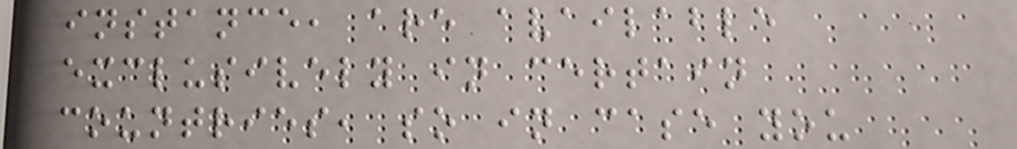instance, are available
exclusively in certain
countries, so in case you
